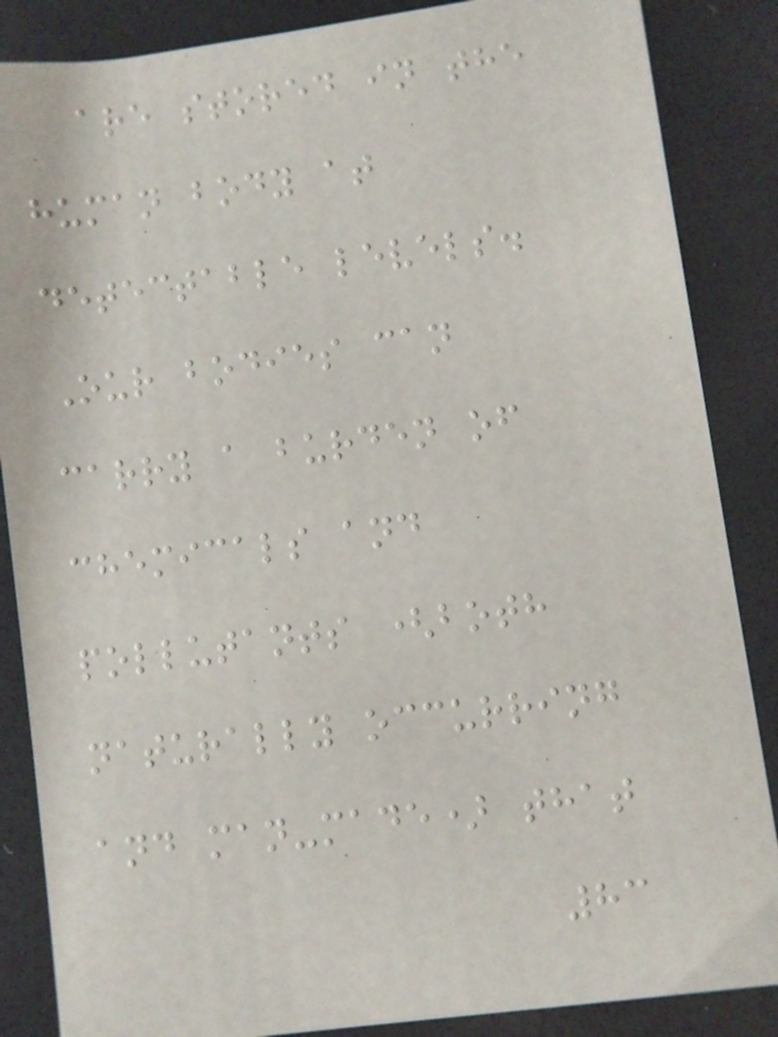are stored in the
human body at
detectable levels.
Our bodies can
carry a burden of
chemicals and
pollutants (both
naturally occurring
and man-made) that
83
